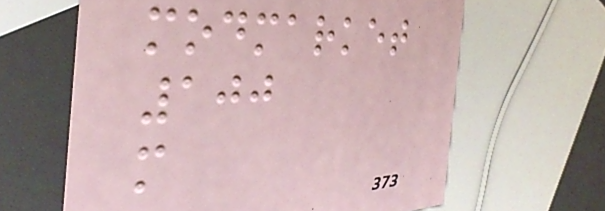modmarket
100
m
